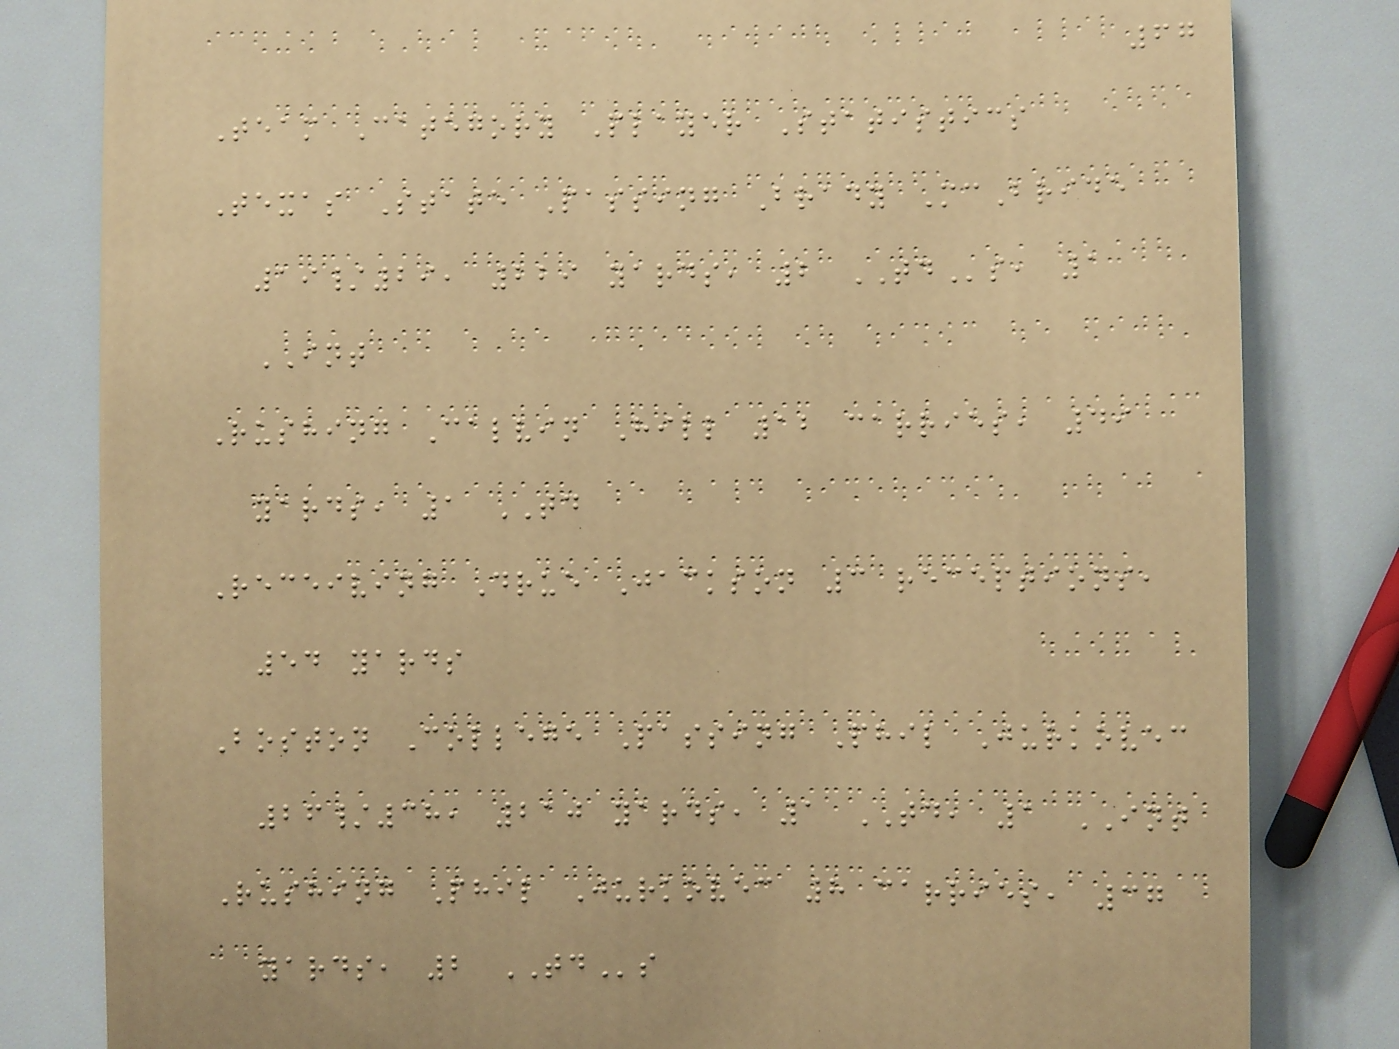67
Team Category Player Statistics
Texas State Passing Brady McBride
19/29, 229 yards, 2 TDs, 1
INT
Rushing Calvin Hill 12 carries, 49
yards, 1 TD
Receiving Drue Jackson 3 receptions,
54 yards
Boston College Passing Phil Jurkovec
26/38, 210 yards, 1 TD, 1 INT
Rushing Phil Jurkovec 8 carries, 37
yards, 2 TDs
